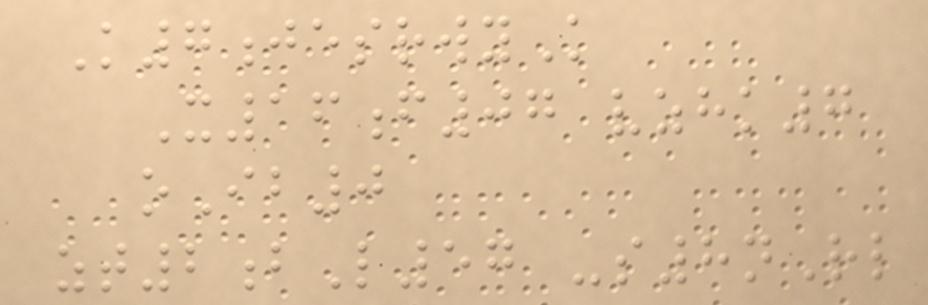K7jesrwyK
X16f07 vzhk7
oIb0
zt2bL57 -s8nRl
